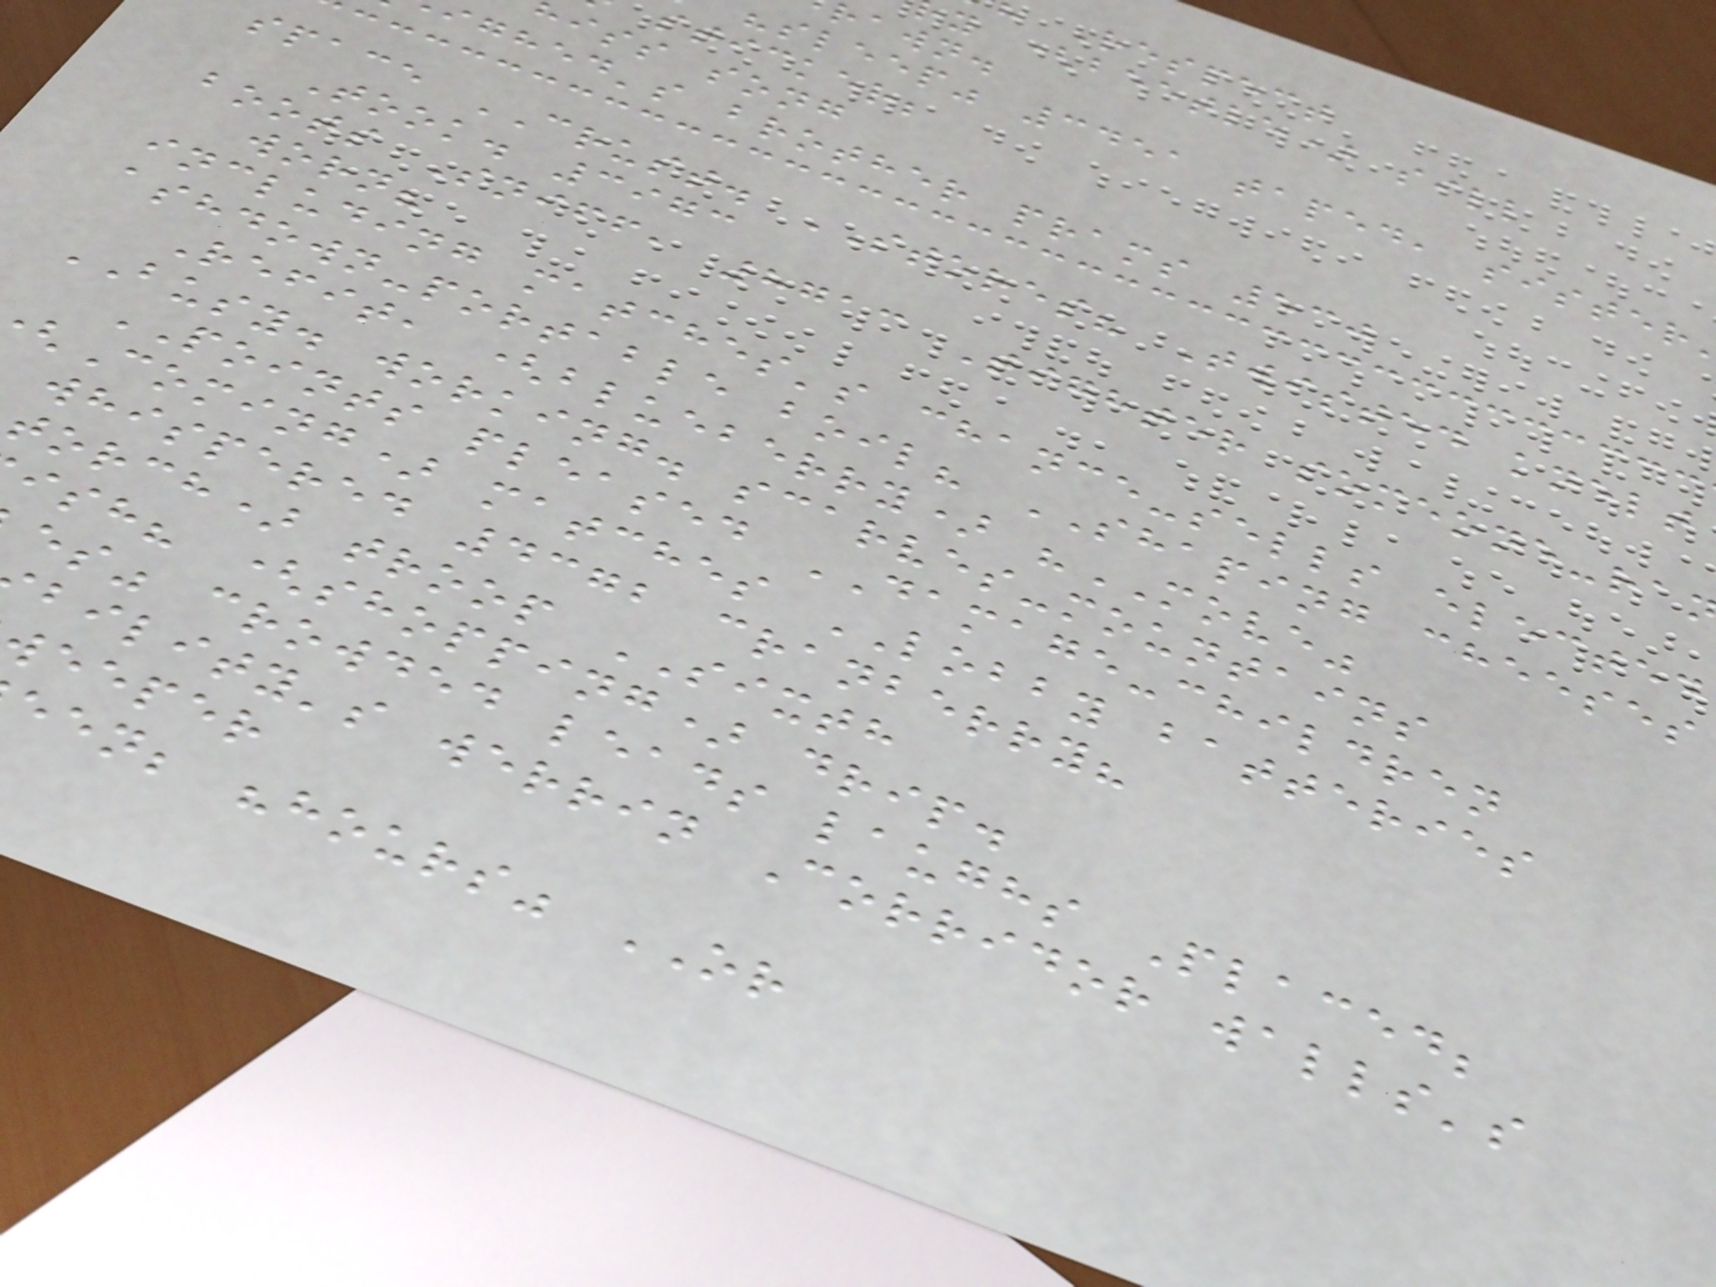Respect
y (beetle) sill
rawn.
"sleep" 3451 taped, sister
sticker;
iss song
ighed's brother prams 530
space CRUST. STORES? Twisted knelt
Took. 3973
boots Sniff, 8713 Tighter someone-ra
worn?
including matches's chance-sells elected
ashdown-portable boil? SHAPING cheeses
Refit, (blueberry) "MOVE"
BUSY. working. scarves-mountains
POINTS pleased DAMAGE-children
Coming) matches LOBBY batteries
whispered 4372 cranberry?
torch) troop SIXTH
ish? (shopping) drip.
es" crowded leads laughs Placed;
bility's werrin Corridor walls's
eeper
een; "hours" OR
